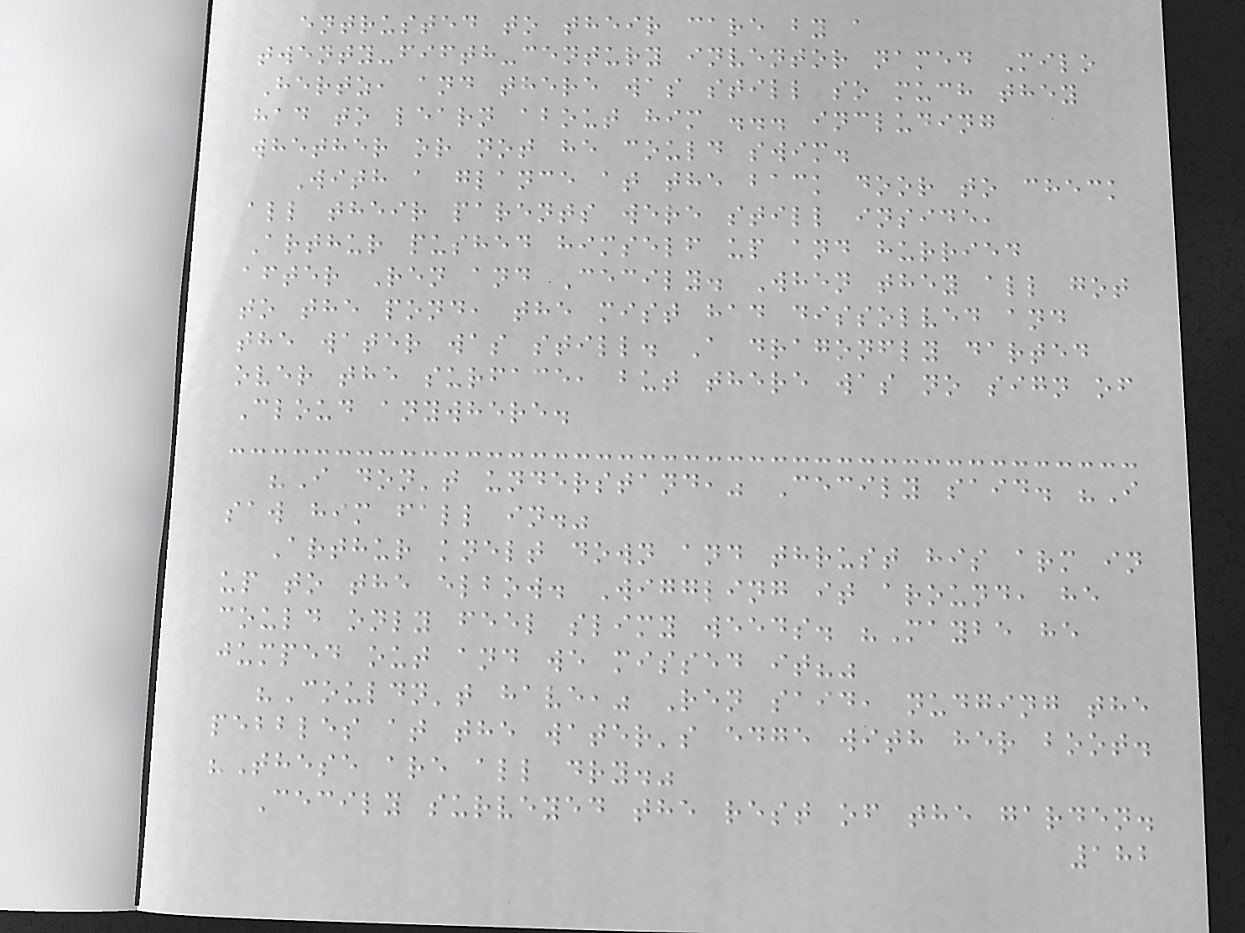entrusted to their care by a
twenty-fifth-century inventor named Milo
Hertz, and there was still so much they
had to learn about him ... including
whether or not he could swim.
With a glance at the back door to check
all their parents were still inside,
Arthur pushed himself up and hurried
after Ren and Cecily. When they all got
to the pond, the mist had dissolved and
the water was still. A dragonfly darted
over the surface, but there was no sign of
Cloud anywhere.
"I don't understand," Cecily said. "I
saw him fall in."
Arthur knelt down and thrust his arm in
up to the elbow. Wiggling it around, he
could only feel slimy weeds. "Maybe he
jumped out and we missed it?"
"Couldn't have," Ren said, nudging the
pebbles at the water's edge with her boot.
"These are all dry."
Cecily surveyed the rest of the garden.
182
